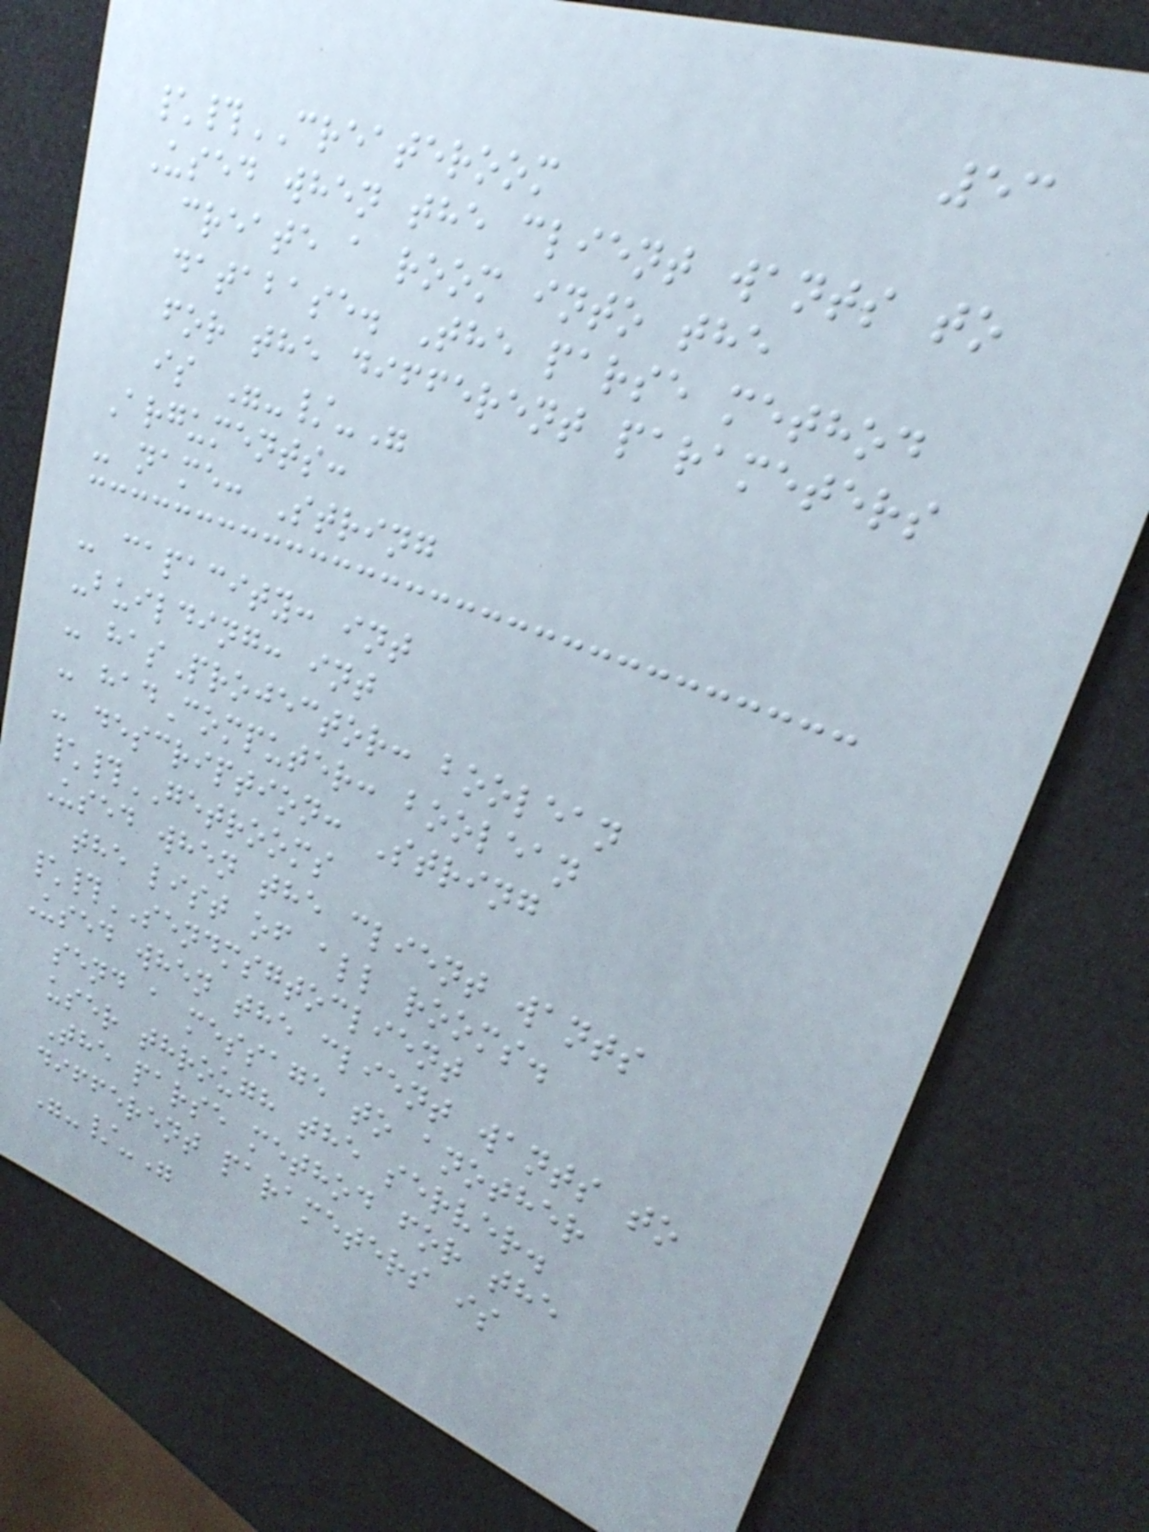53
\#CREATEROOM
Used when the client wants to
create a room into the
database. The parse method
for the different parameters
is "-/-"
Arguments:
- name: String
- capacity: int
-building: int
- hasProjector: boolean
- hadComputer: boolean
- description: String
\#GETROOMS
Used when the client wants
the list of all rooms.
\#SENDMSGTOCLIENT
Used when the client wants to
send a message to another
user through the server.
The parse method for the
different parameters is
"-/-"
